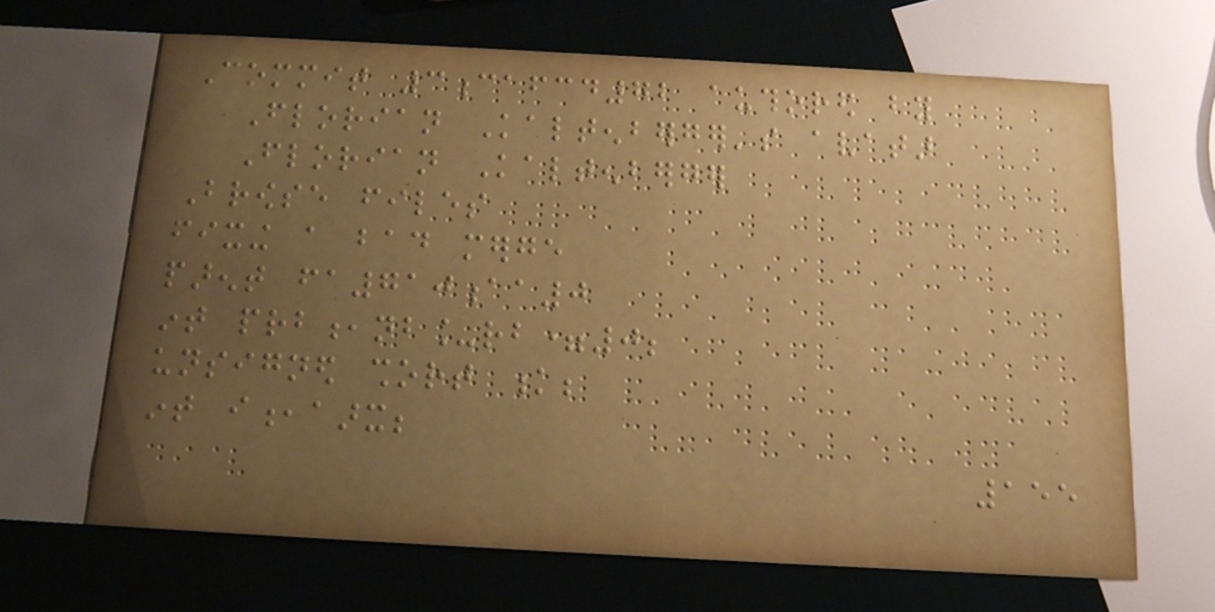Commit 3cafcd72 authored by
Florian Kaltenberger's avatar
Florian Kaltenberger
Browse files
fixing a bad merge
parent fa710aa0
int prb,nb_rb=0;
unsigned short k;
int i,aarx;
155
